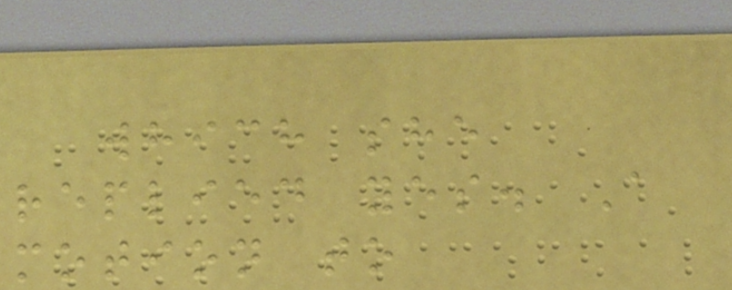which she
replied yes. A
motion to
